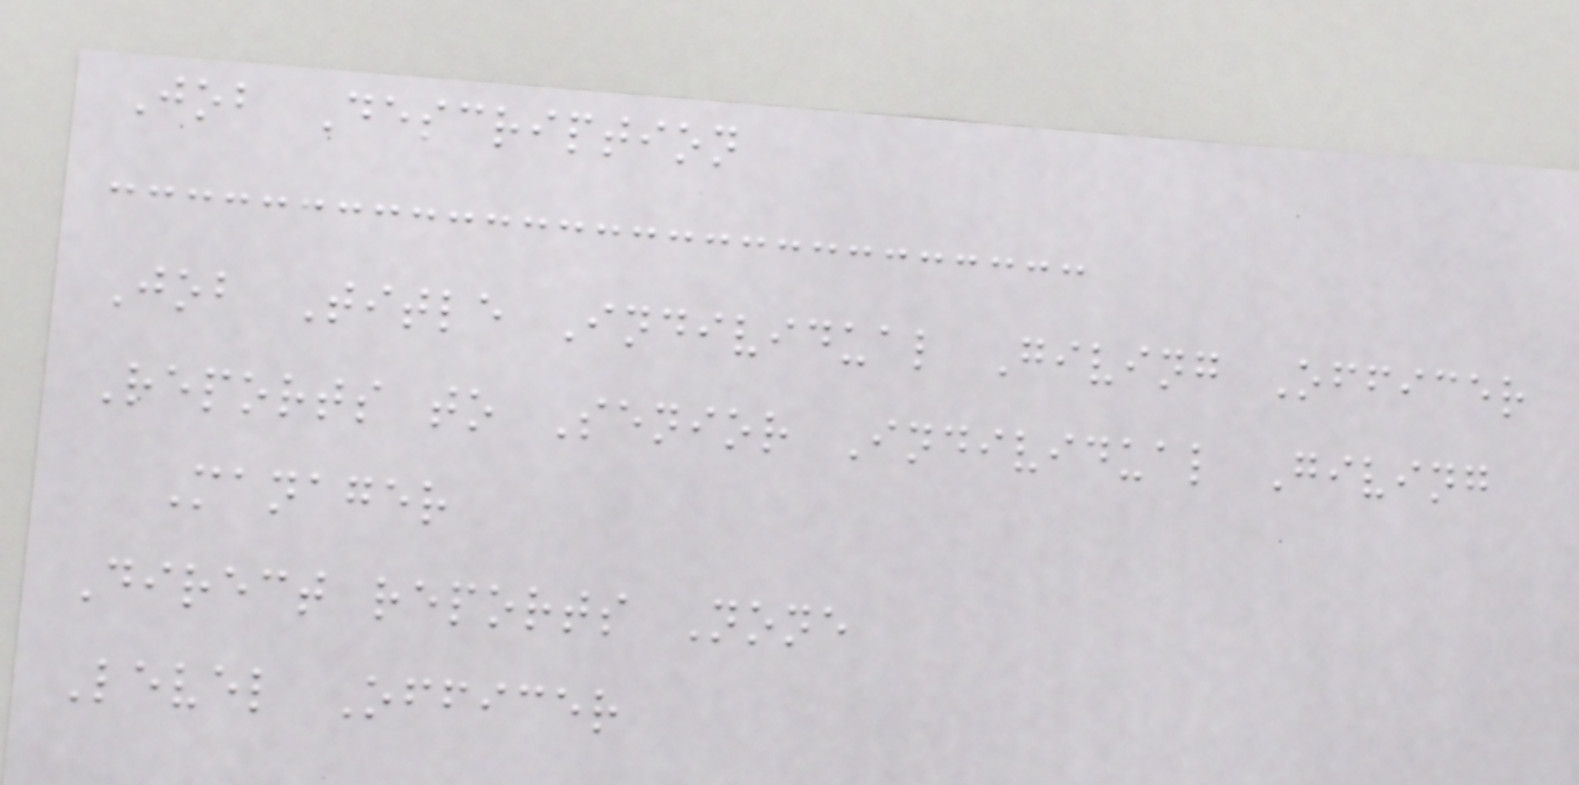Job Description
Job Title Individual Giving Officer
Reports to Senior Individual Giving
Manager
Direct reports None
Level Officer
